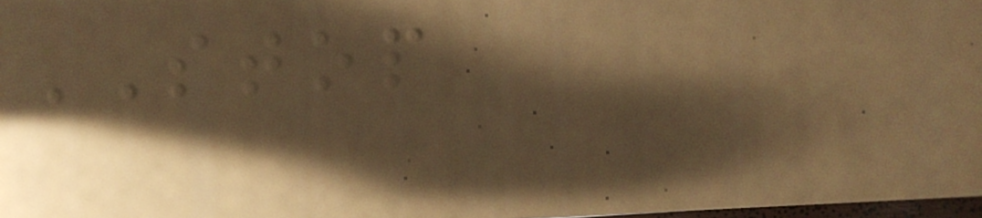STOP
